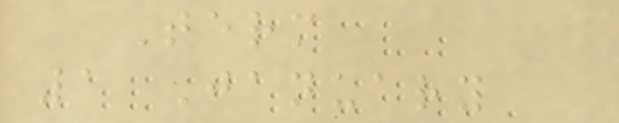Term
1 January
